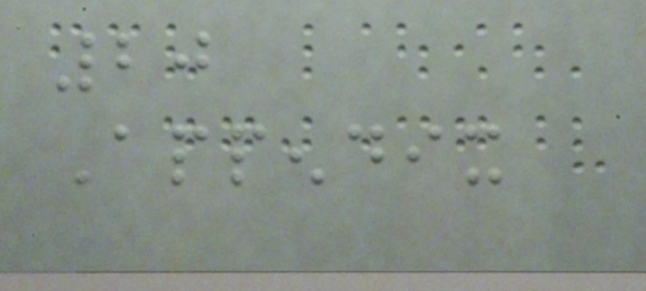20
Appendix
